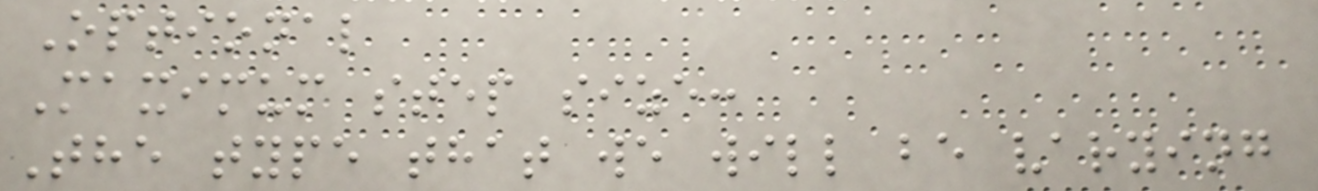Optional
Maximum step size:
The type that we will be varying
